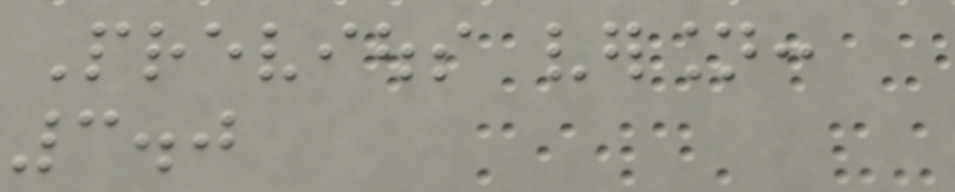Previous version:
3.0
